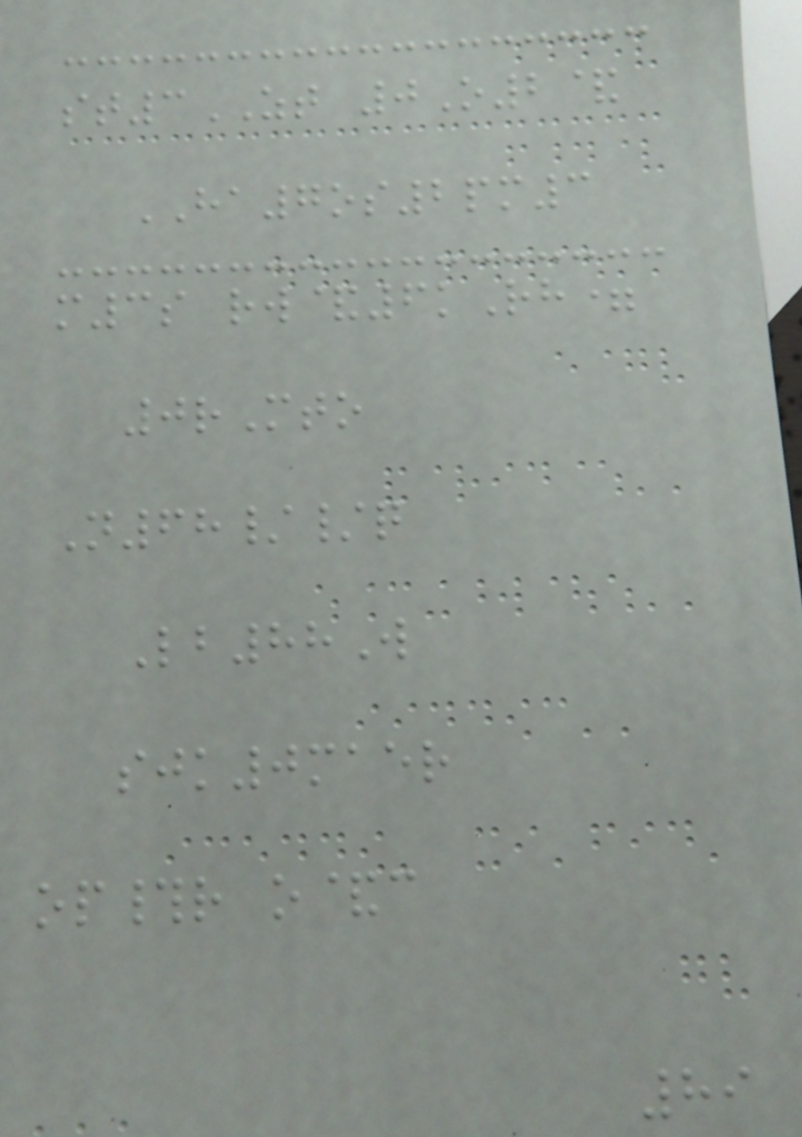st3ZT 0O2&
HA7os2pm3
m3s rw&6kRh=
0rMto
N68//q
Lb88W
sjk0maer
op#r o&c
89
